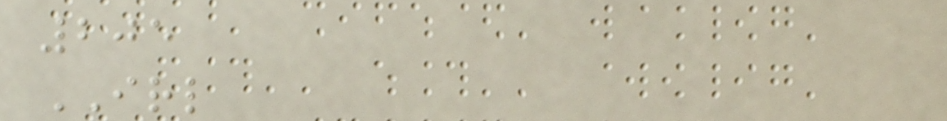205
IRL
